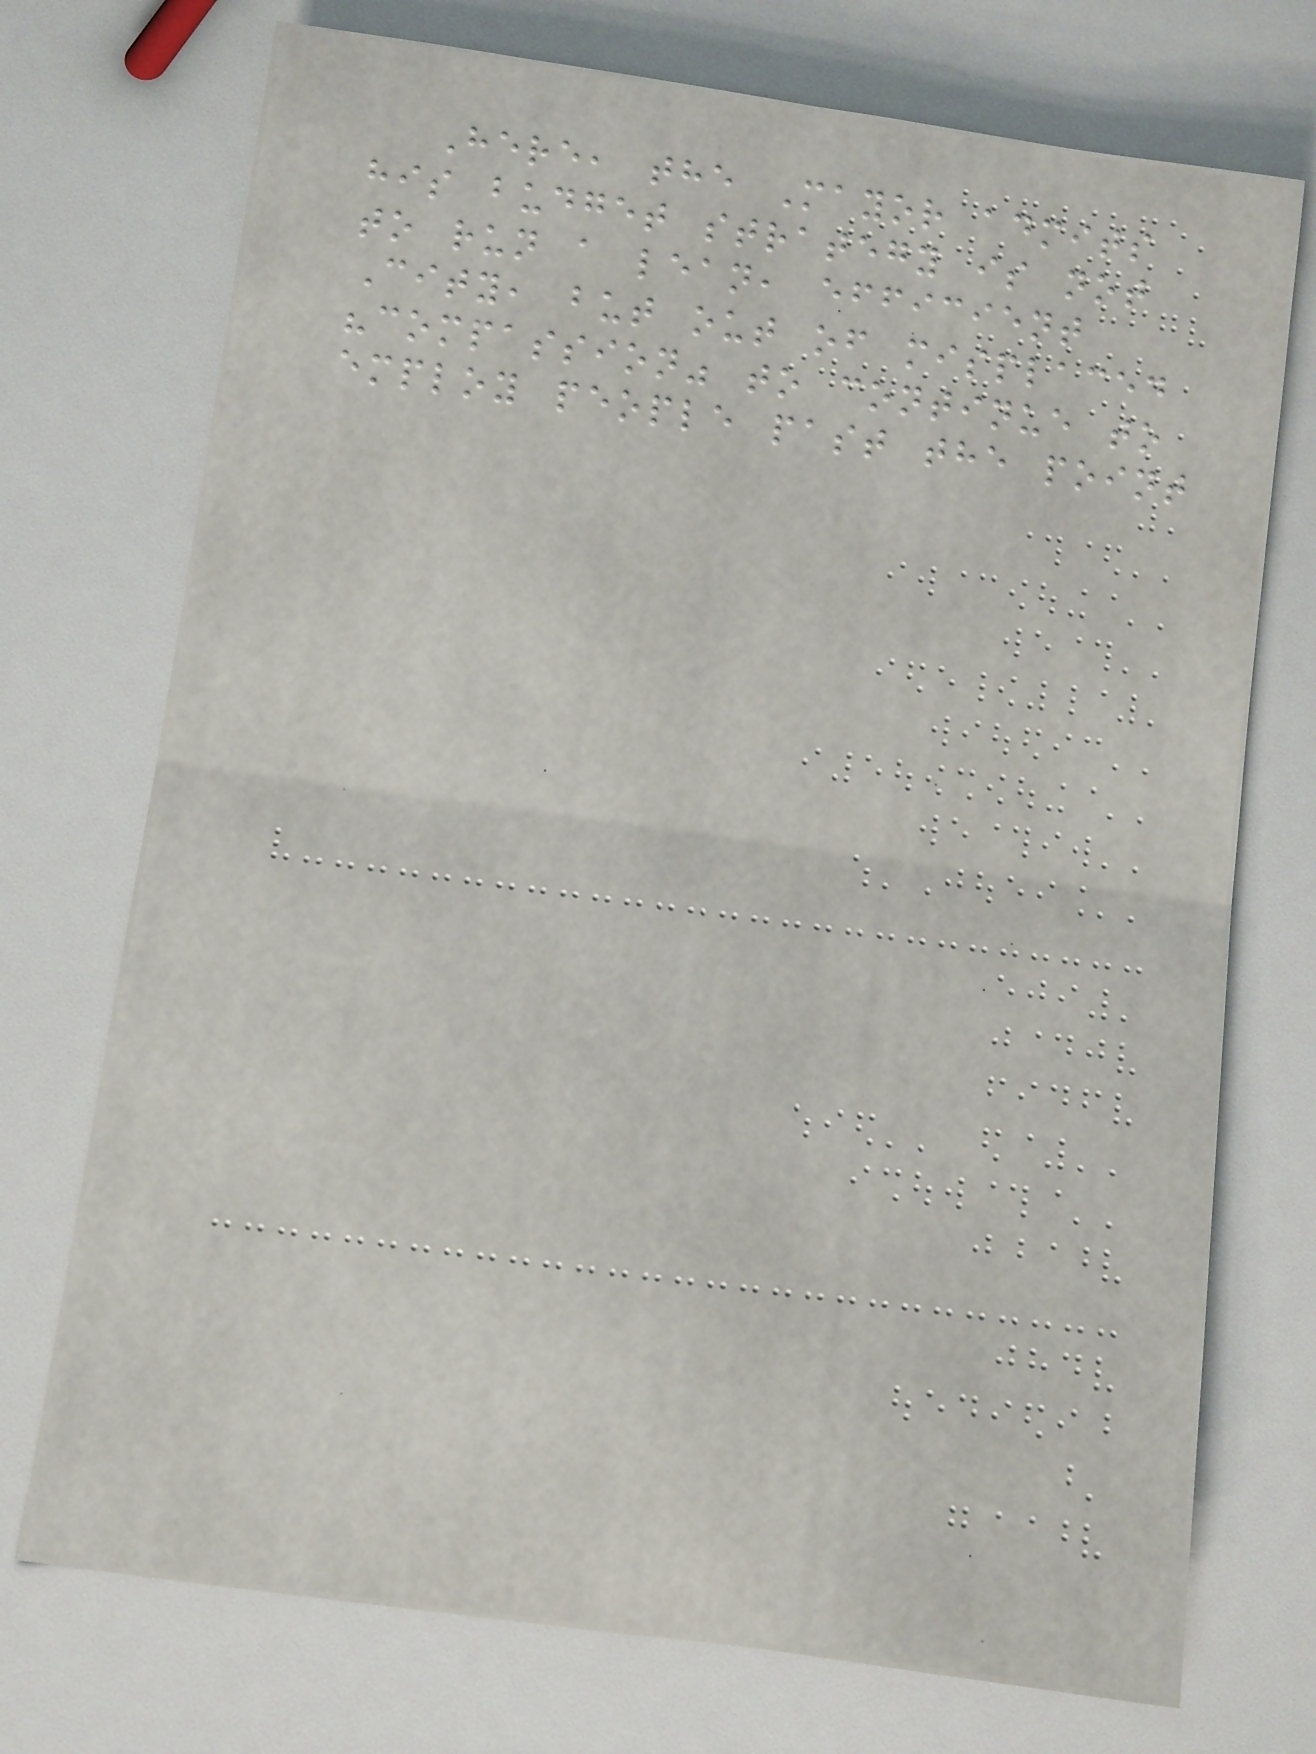Here, the Mayor admits
his budget strategy is not
to run a lean, efficient
City, but out of misplaced
"compassion" to continue to
employ people past the point
